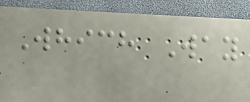Which Way
